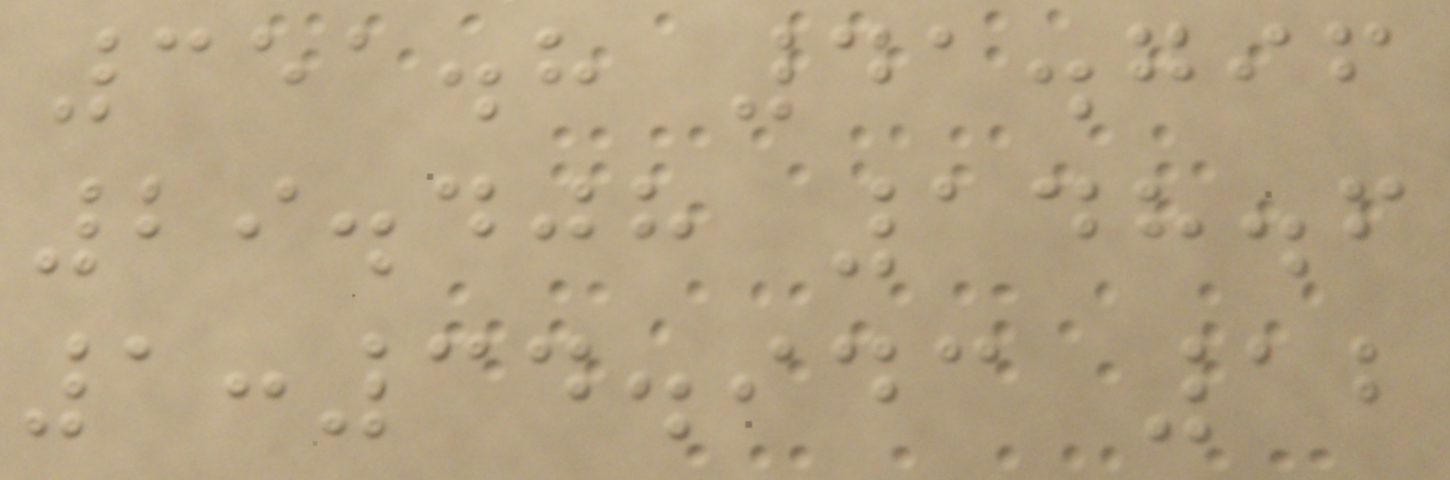351.8 41.796
29.408 148.6
1:34.943 12
